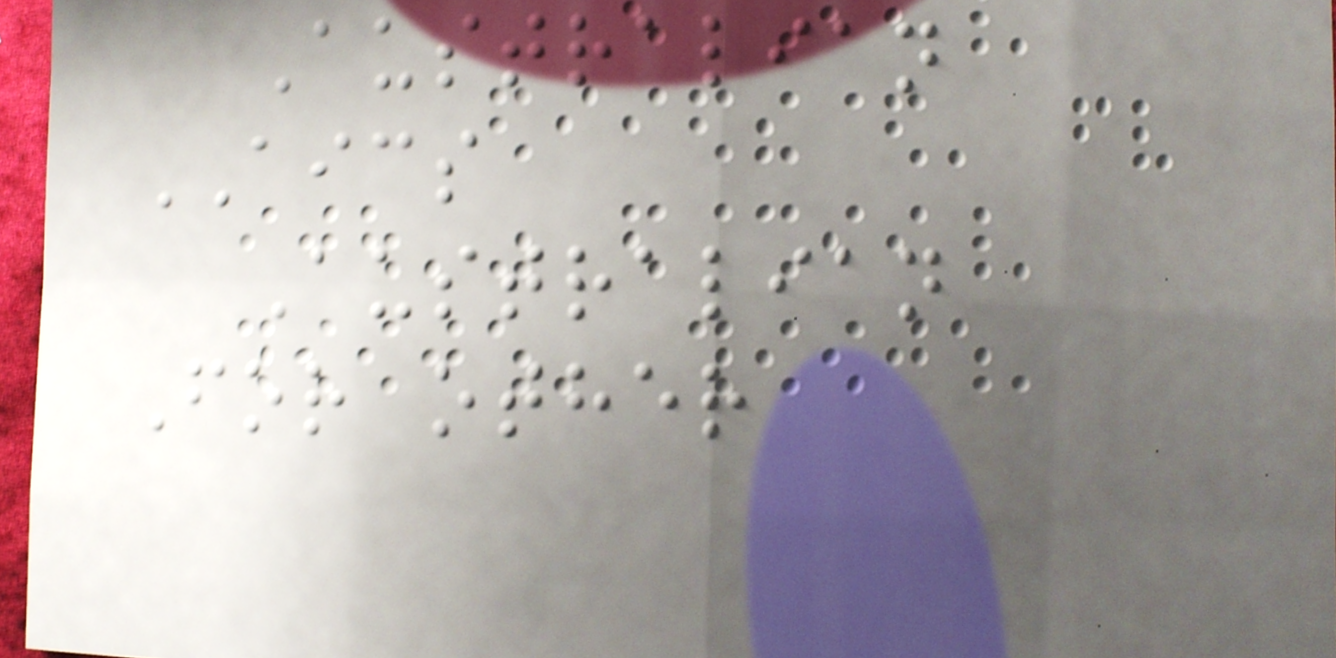Australian
AICS
Australian
For other
